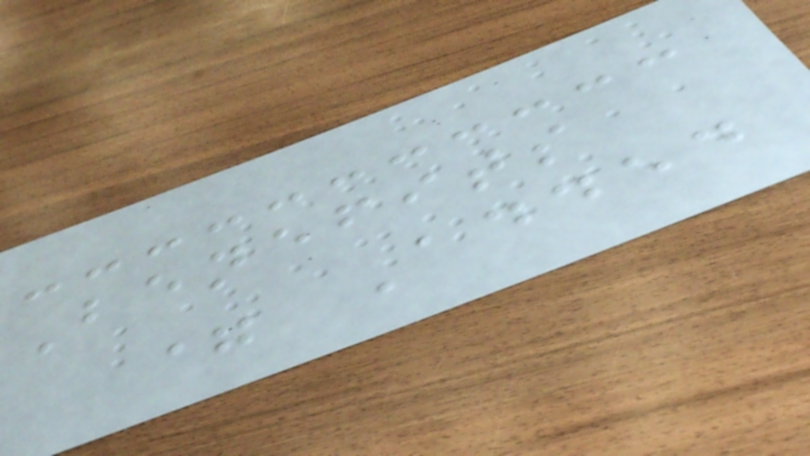Benefits
= Added
